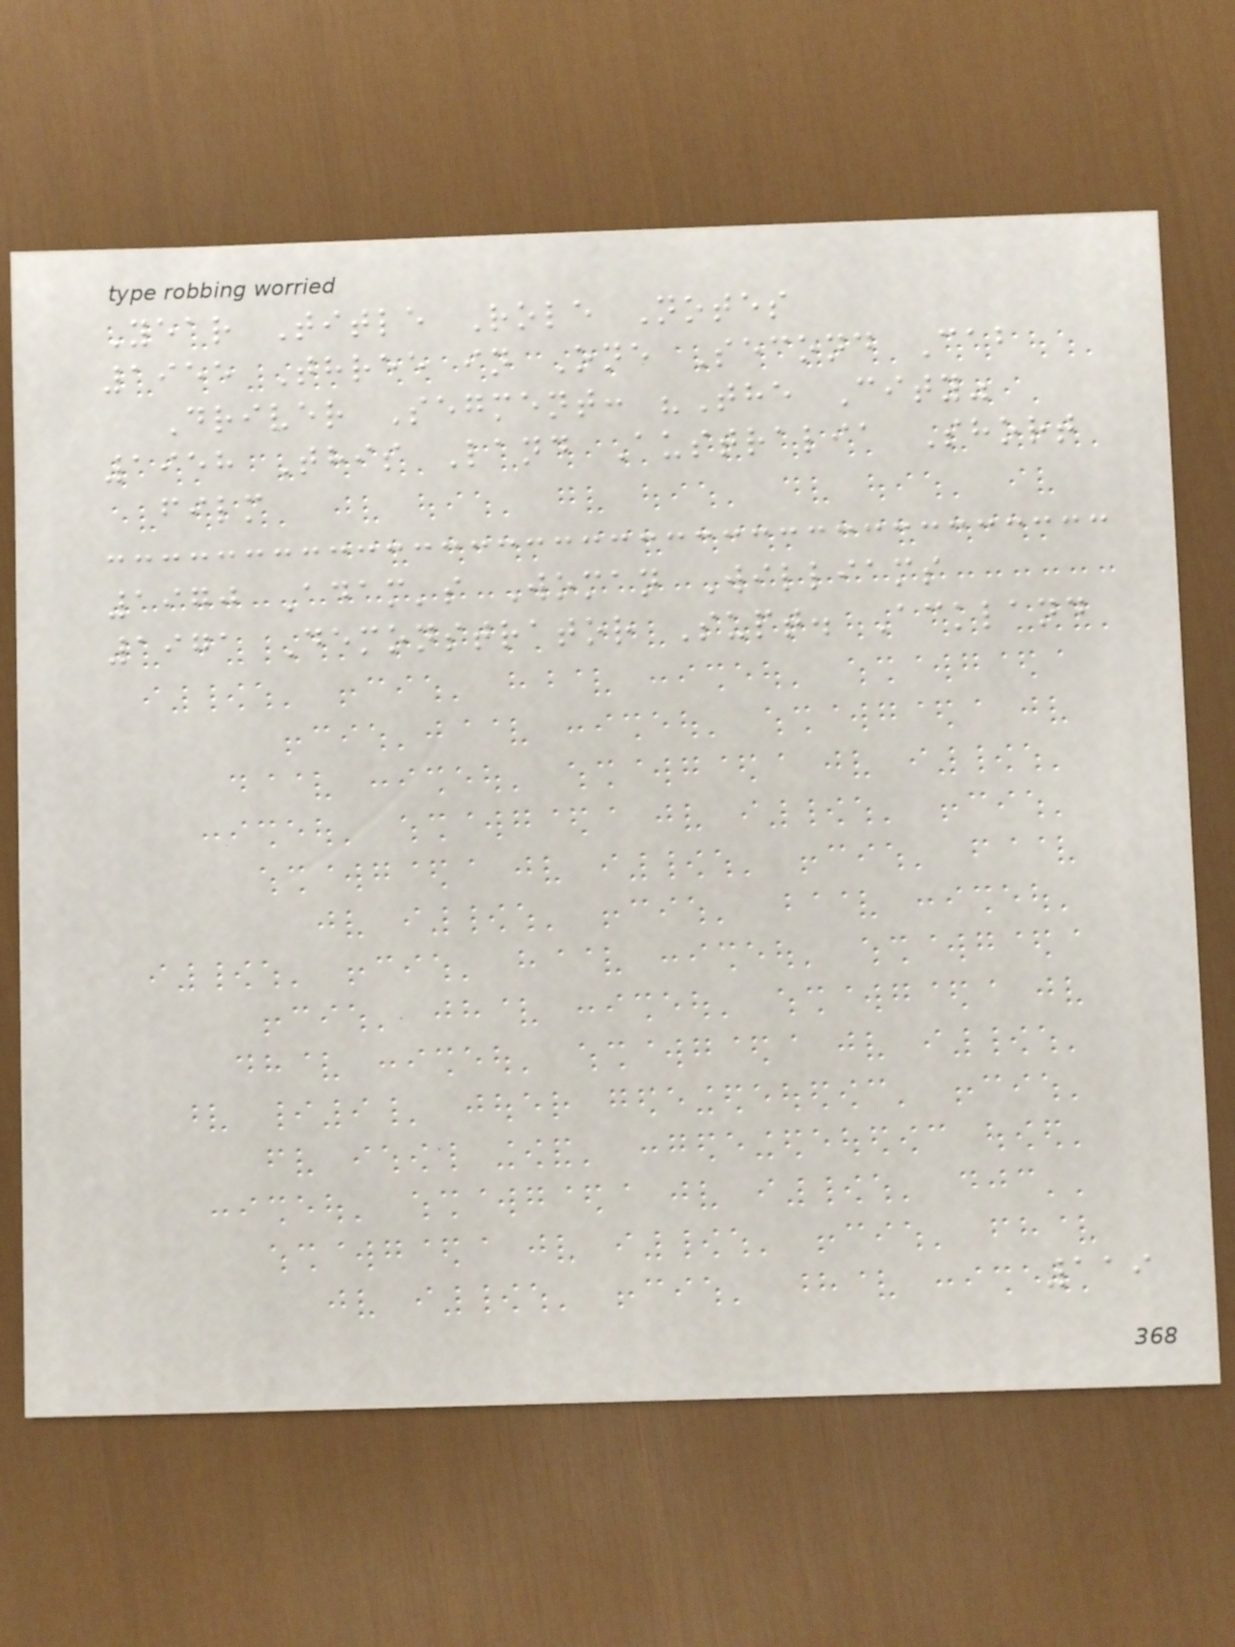Year Title Role Notes
1955 Three in One Second Cab
Driver Segment: "The City"
1958 This Land Australia Short
film
1970 Adam's Woman Williams
1971 Demonstrator Supt. Ackland
119
